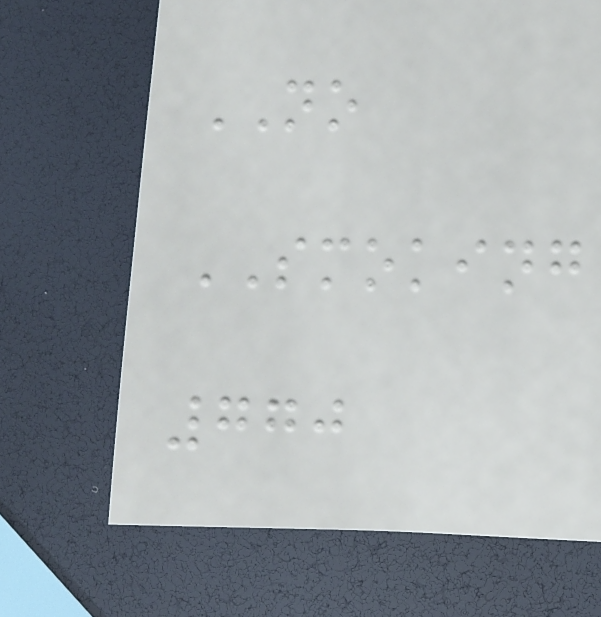NO
SMOKING
770
